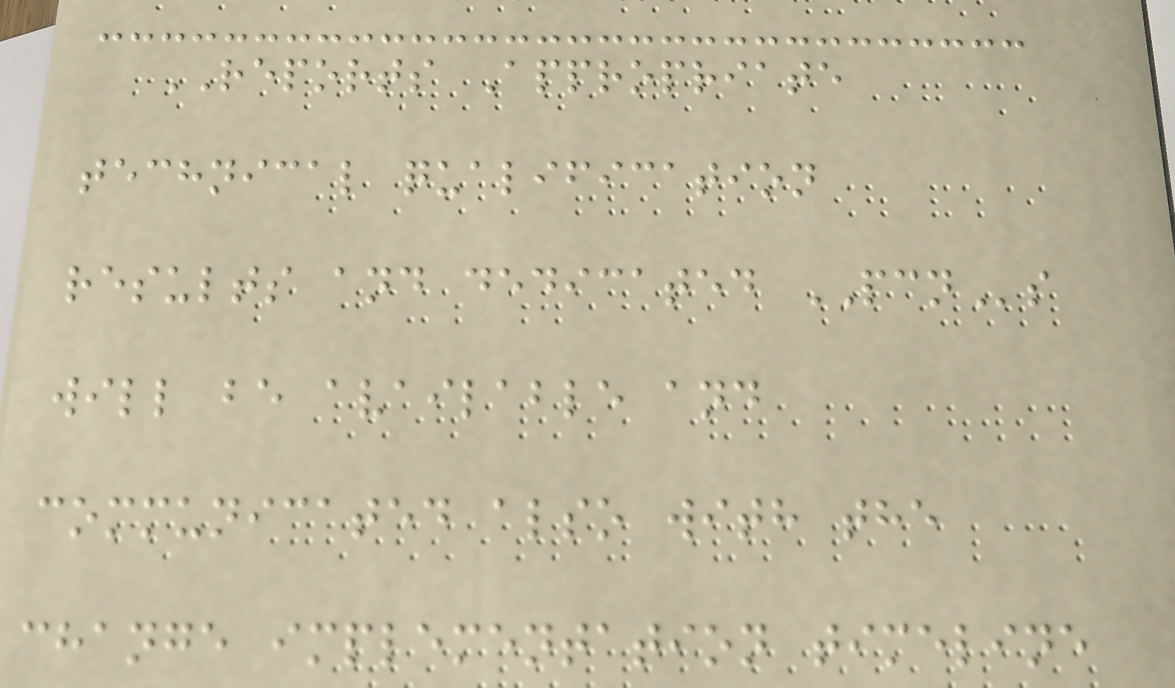REPORTS Appropriate
technical qualification
results and dedicated PCNs
will be available and
communicated also with the
change implementation timeline
